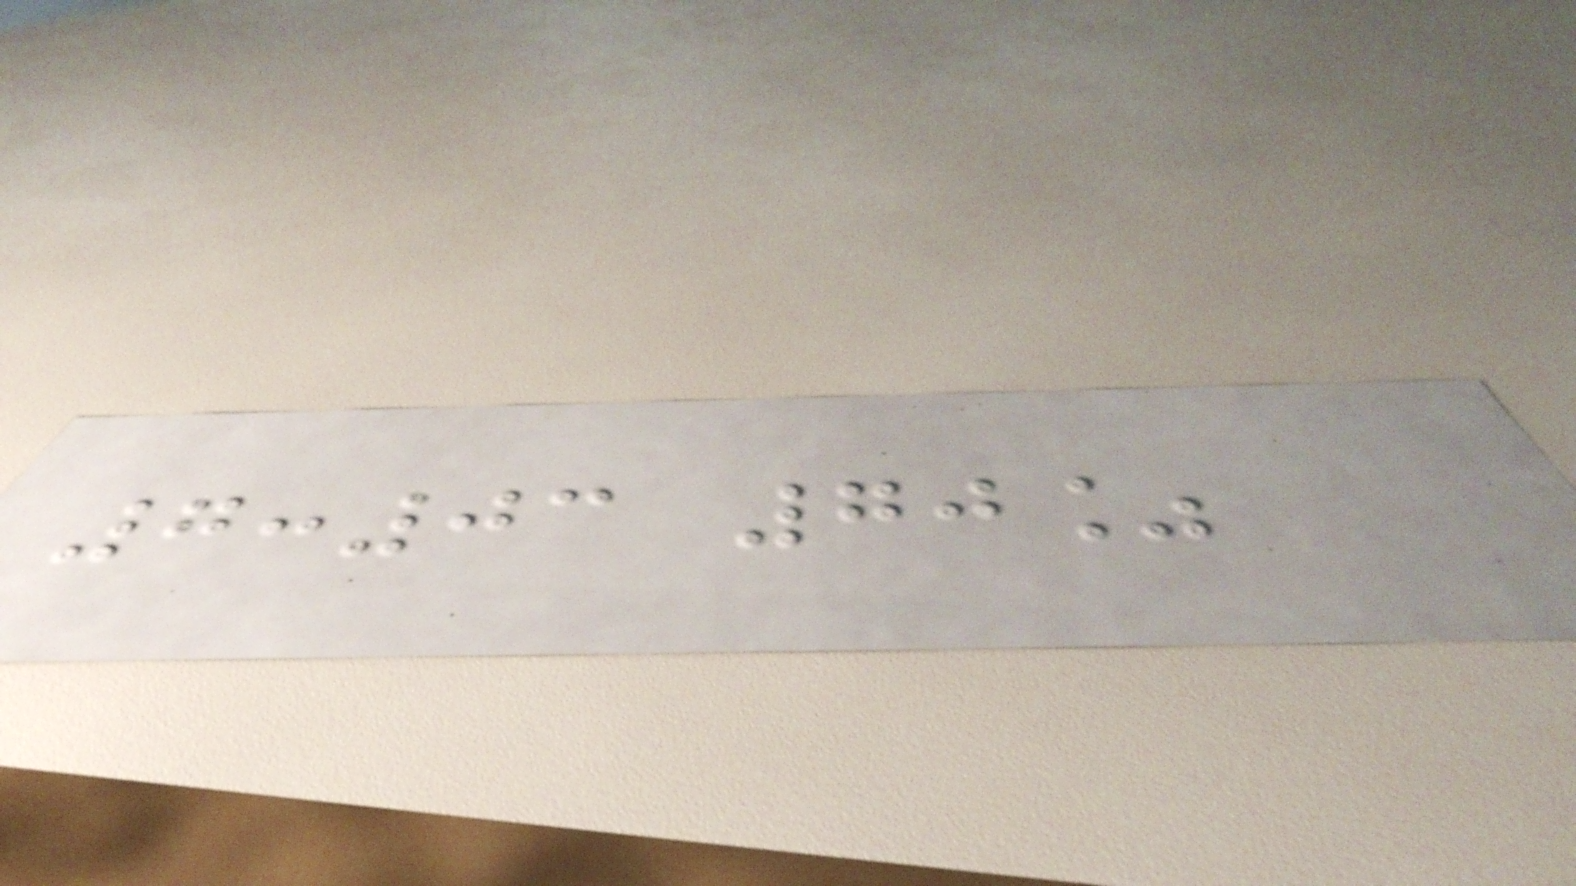7:03 70%
